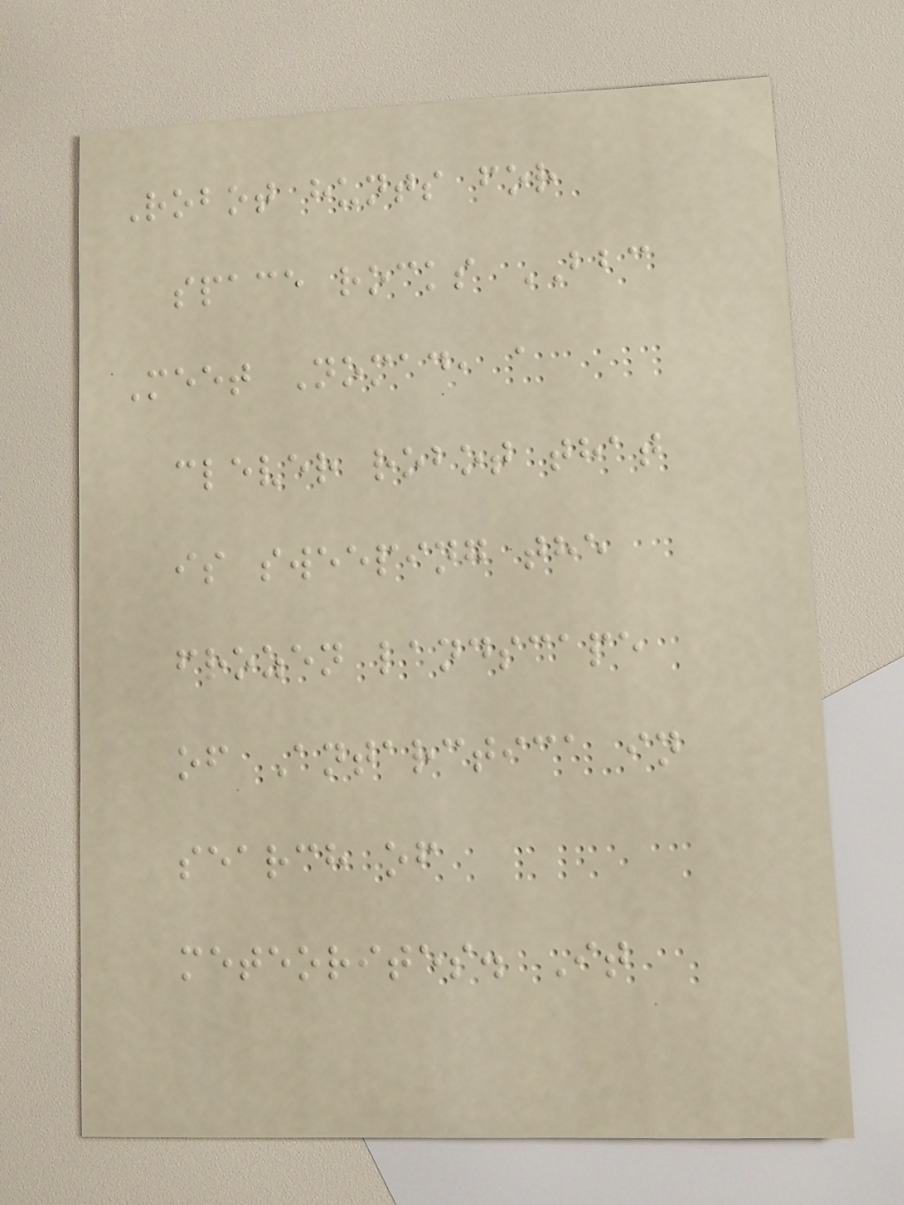Robot hunts for
space rocks BBC
Meet Nomad, a
clever robot that
is sweeping the
frozen landscape
of Antarctica in
search of
meteorites. It
